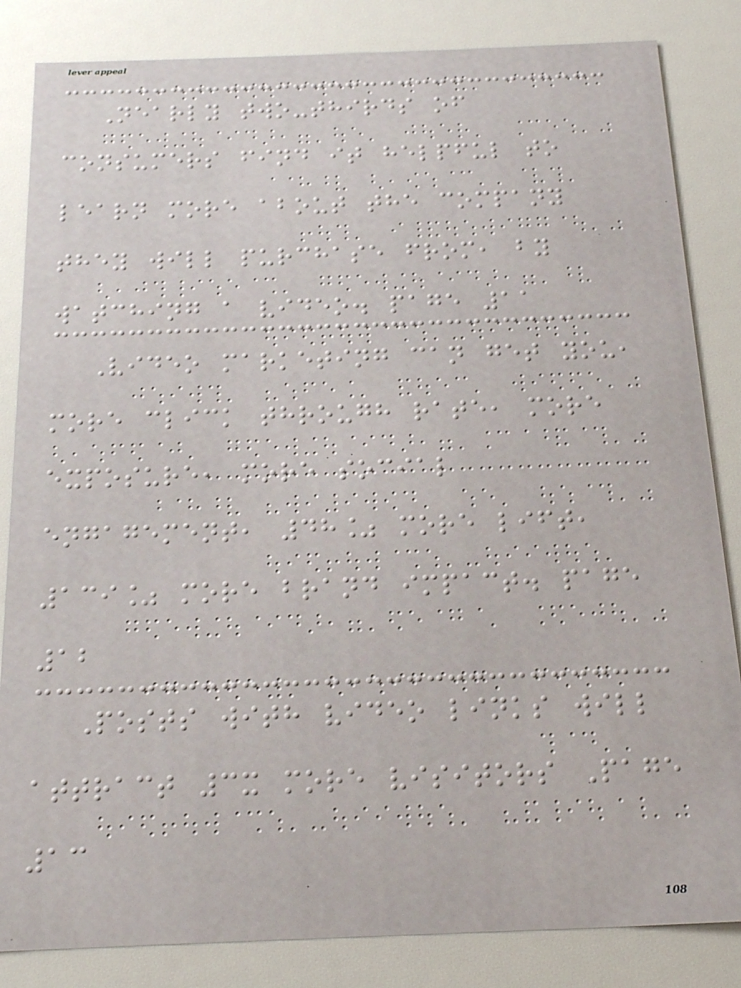Nearly two-thirds of
consumers find it helpful to
learn more about the company
they will purchase from, by
watching a video. page 11
Video marketing can get you,
more click through rate, more
exposure, more social
engagement, 48% more lift,
139% more brand impact. page
12
Posts with video links will
attract 3x more visitors Page
13
